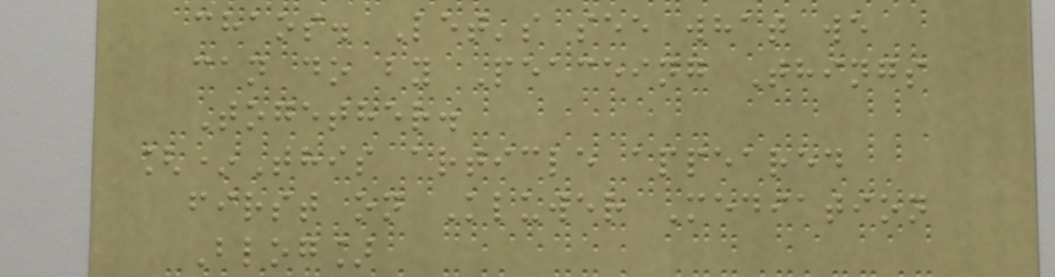chaos. Let's see what we
can do by Peaceing Things
Together.
[*This article appeared
first on Kluwer Mediation
Blog]
